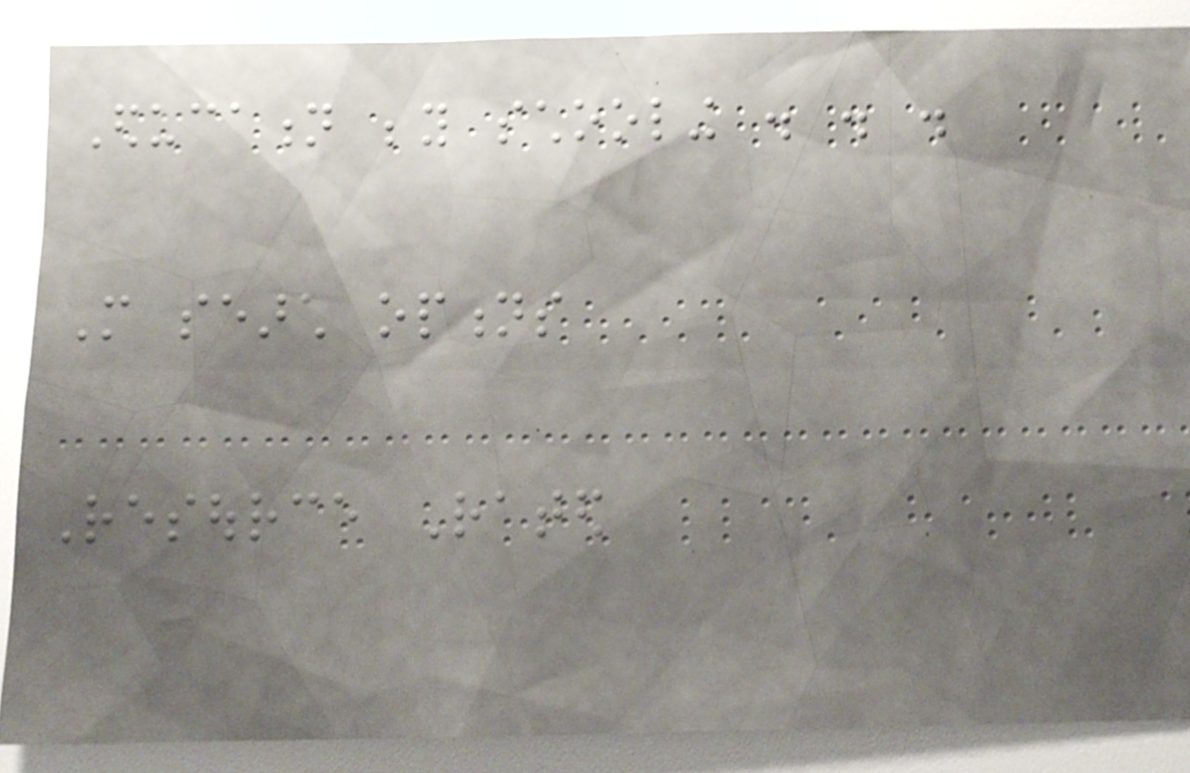Education beyond schooling . . .
More search options
Resource Rated
